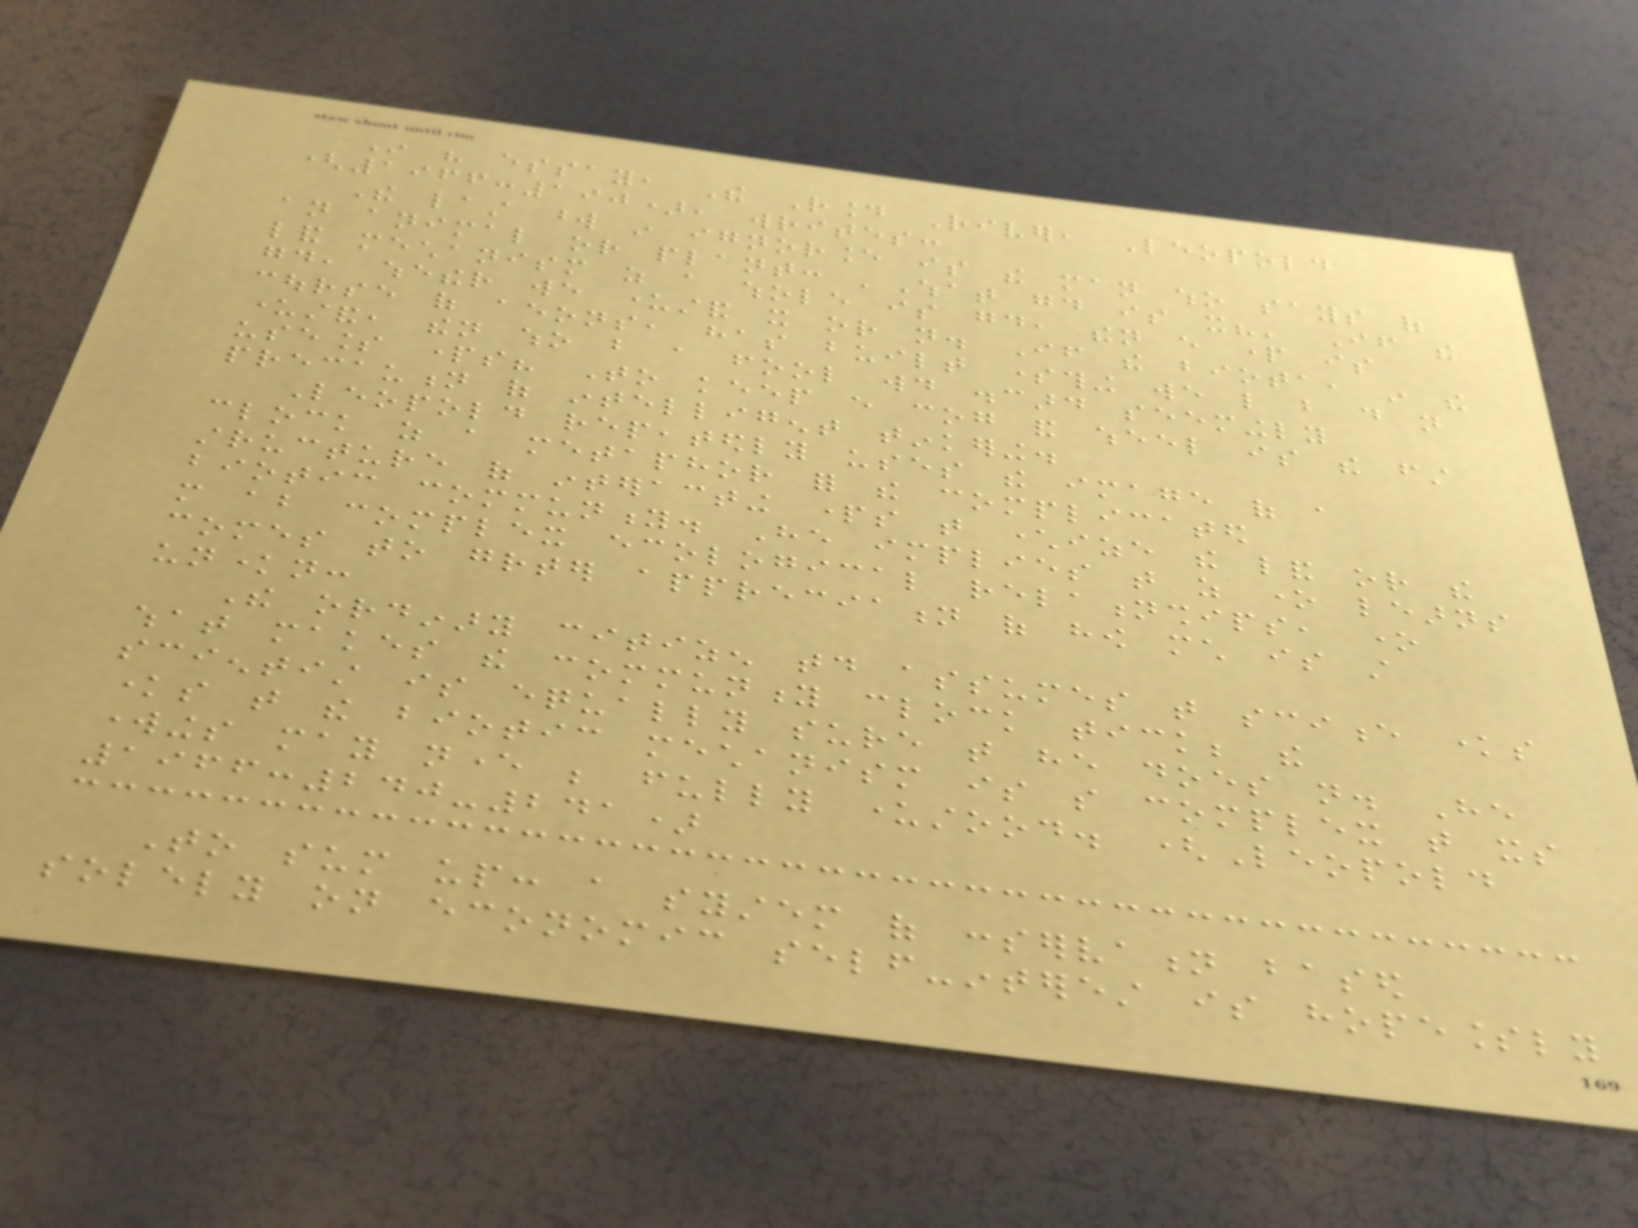In his essay, The Round River, Leopold
(1966:190), writes:
The last word in ignorance is the man who says of
an animal or plant: 'What good is it?' If the
land mechanism as a whole is good, then every part is
good, whether we understand it or not. If the biota, in the
course of aeons, has built something we like but do not
understand, then who but a fool would discard seemingly
useless parts? To keep every cog and wheel is the first
precaution of intelligent tinkering.
Leopold repeatedly uses the image of a
clock as a metaphor for the complicated
structure of interacting parts that characterize the land or the
biotic community. He implies that as one learns
more about complex ecological relationships, one
comes to greater appreciation of how much is still
unknown:
The ordinary citizen today assumes that science knows
what makes the community clock tick; the
scientist is equally sure that he does not. He
knows that the biotic mechanism is so complex that its
workings may never be fully understood. (Leopold
1966:240-241)
To sum up: a system of conservation based
solely on economic self-interest is hopelessly
